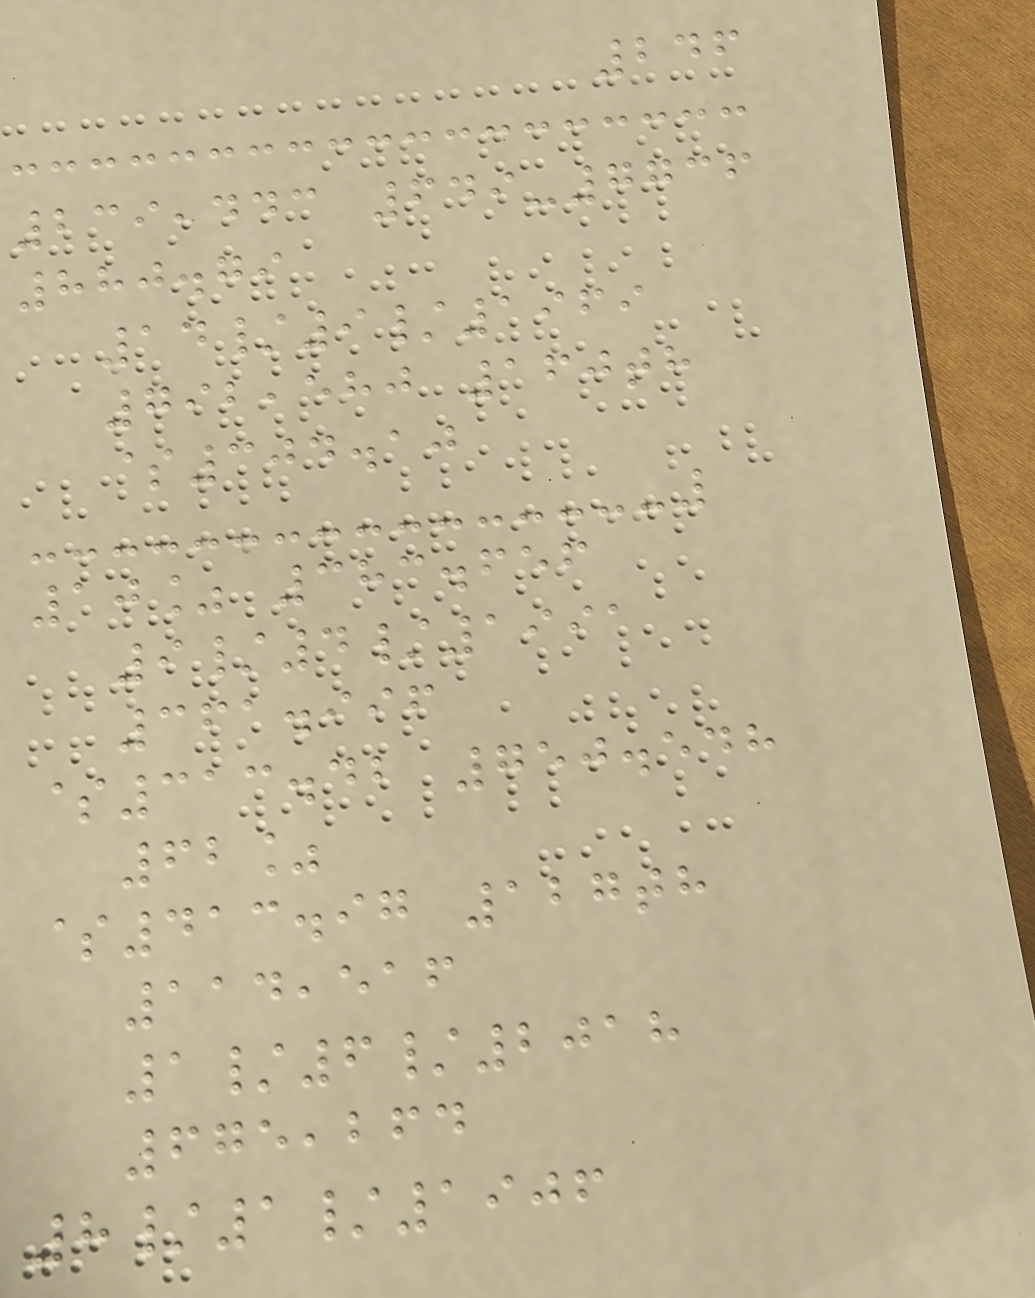246
239,443 649-7736
880.79
14/9/1969
792,580 160th
$304.10
10% 383.656
9/4/1991
361.996
$313.42 750.548
62%
$413.97 127th
114,516
1/6/2018
675,264
8/1/1906
